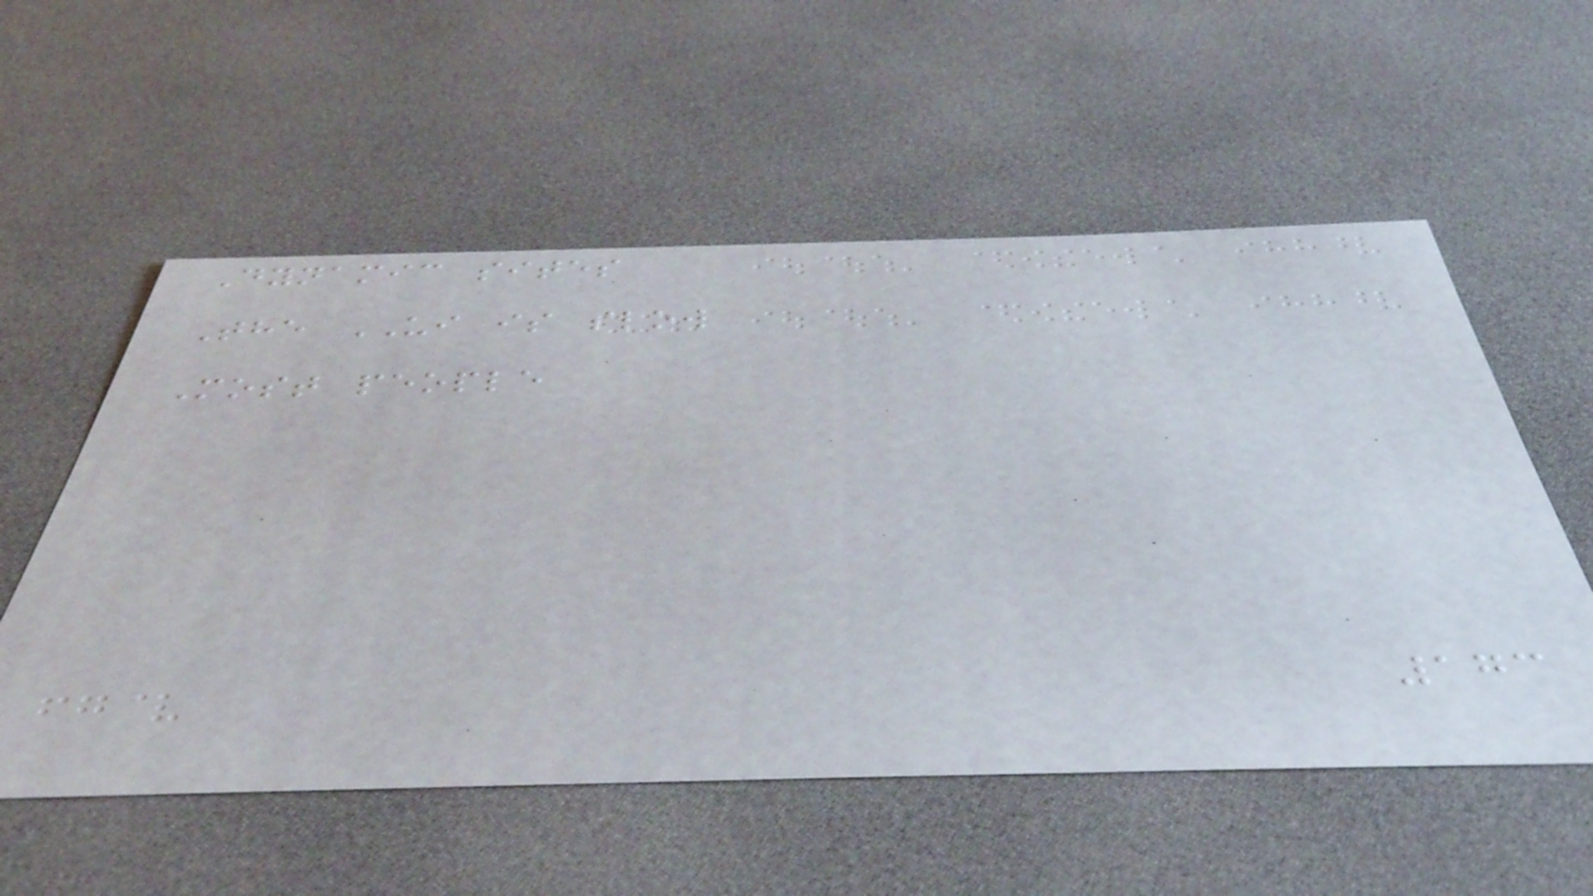Dynamic sites
The UI is slow
Most people
173
